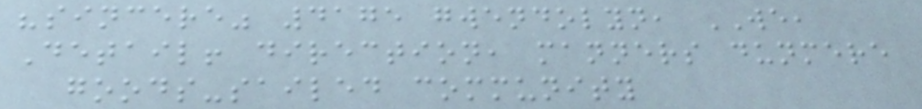"sincere" 4175 gwendolyn, WE,
Detail! direction, manners dunmere
goods-sailed community
